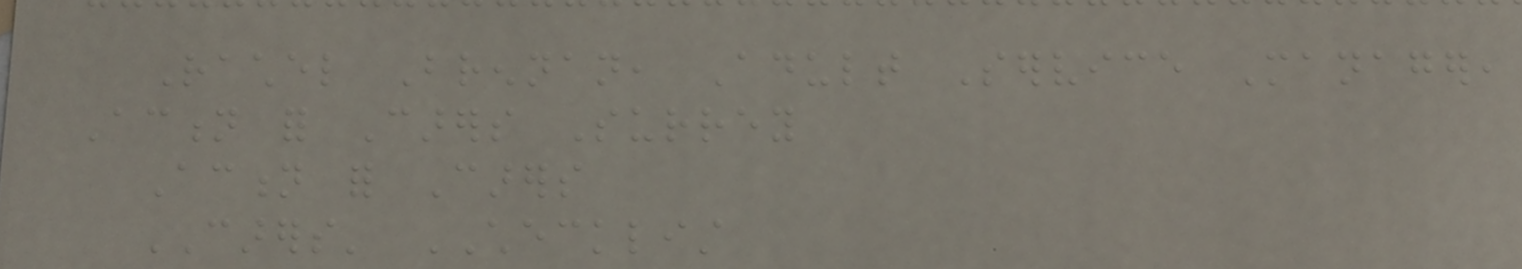Rachel Brennan, Adult Service Manager,
Action for Carers Surrey
Action for Carers
CARERS' CHECKLIST
